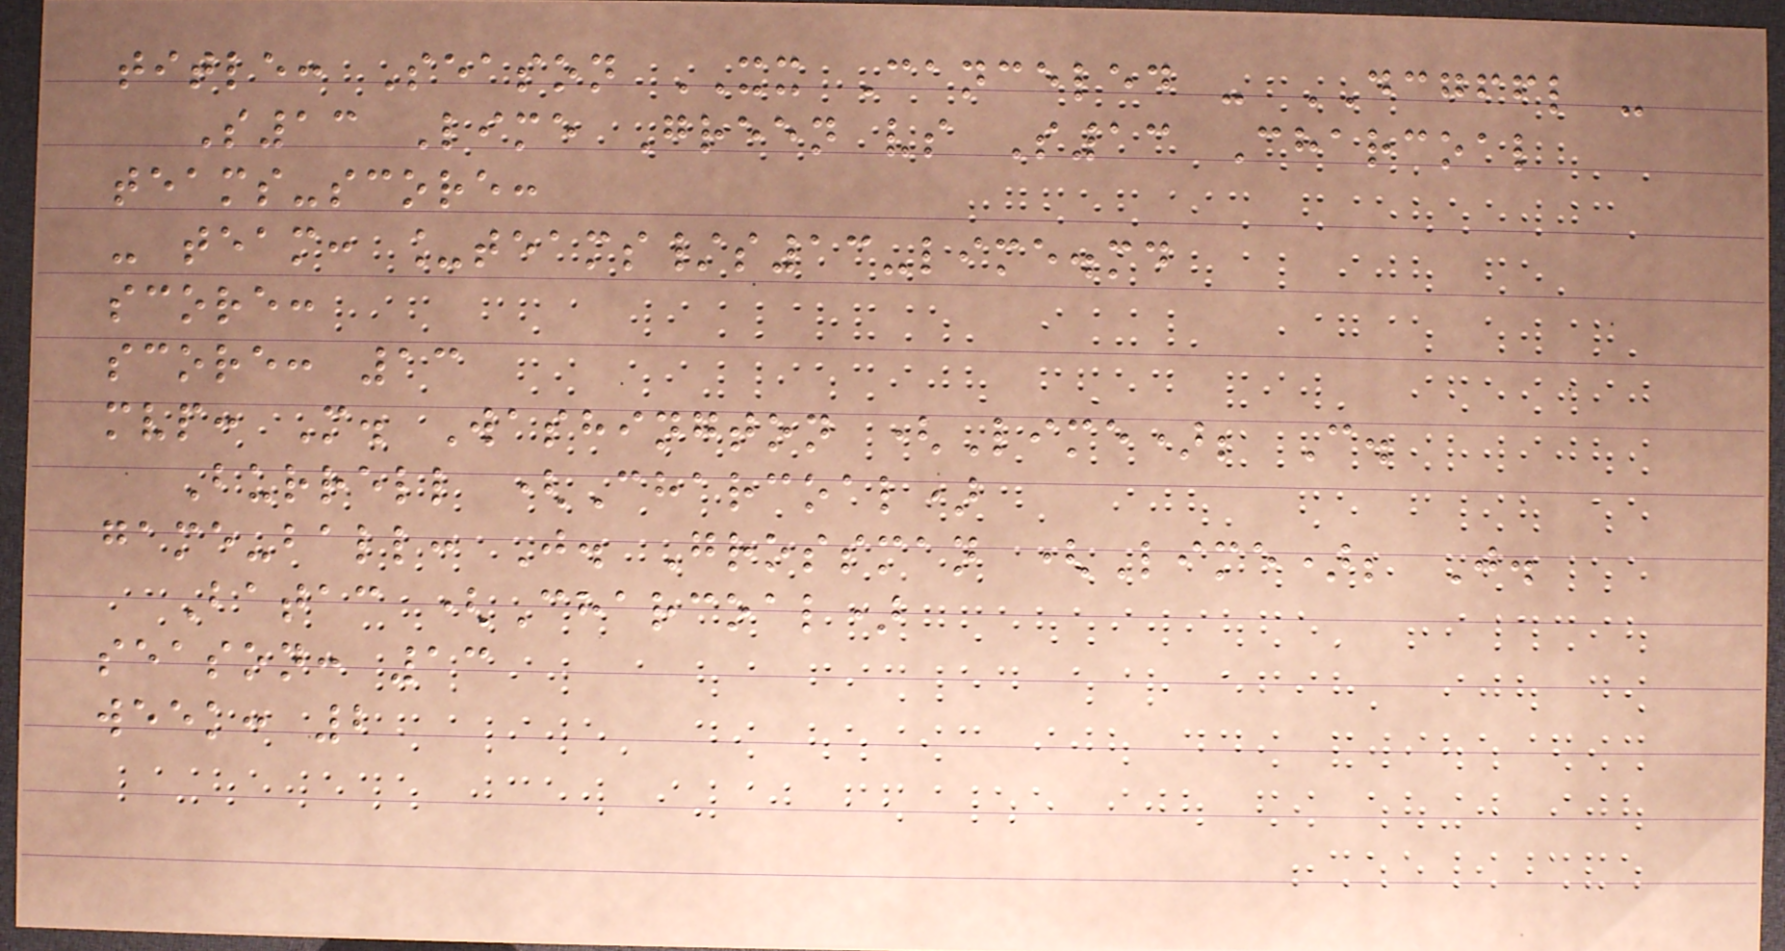title: Season XX Canceled - DCGFFL -
S13 Lime Green vs S13 Charcoal
teams-score:
- team: _teams/s13-lime.md
score:
score: 13
mvp: M. Washington (Lime); C.
Burrell (Charcoal)
game-ball: J. Grossman (Lime); J.
Batac (Charcoal)
season: 13
week: 2
